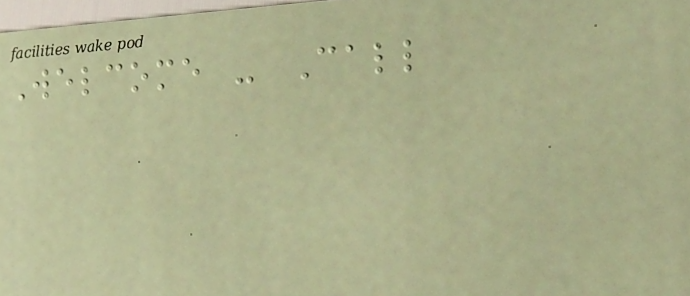Welcome - Call
